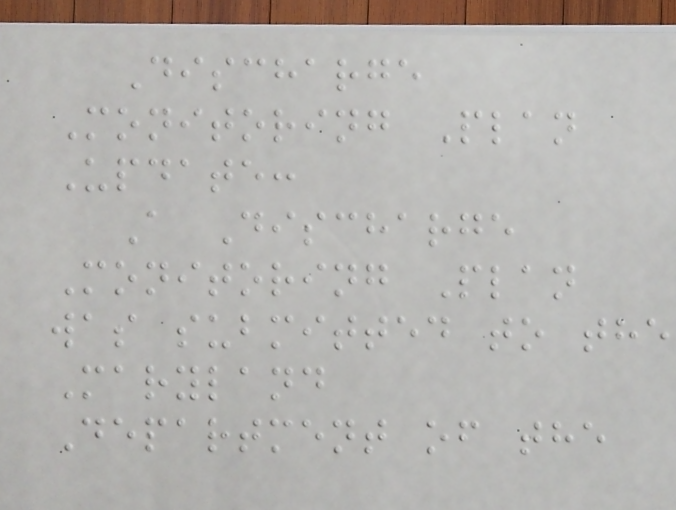Discharge
Monitoring Plan
Update:
A Discharge
Monitoring Plan
was submitted to the
Maryland
Department of the
